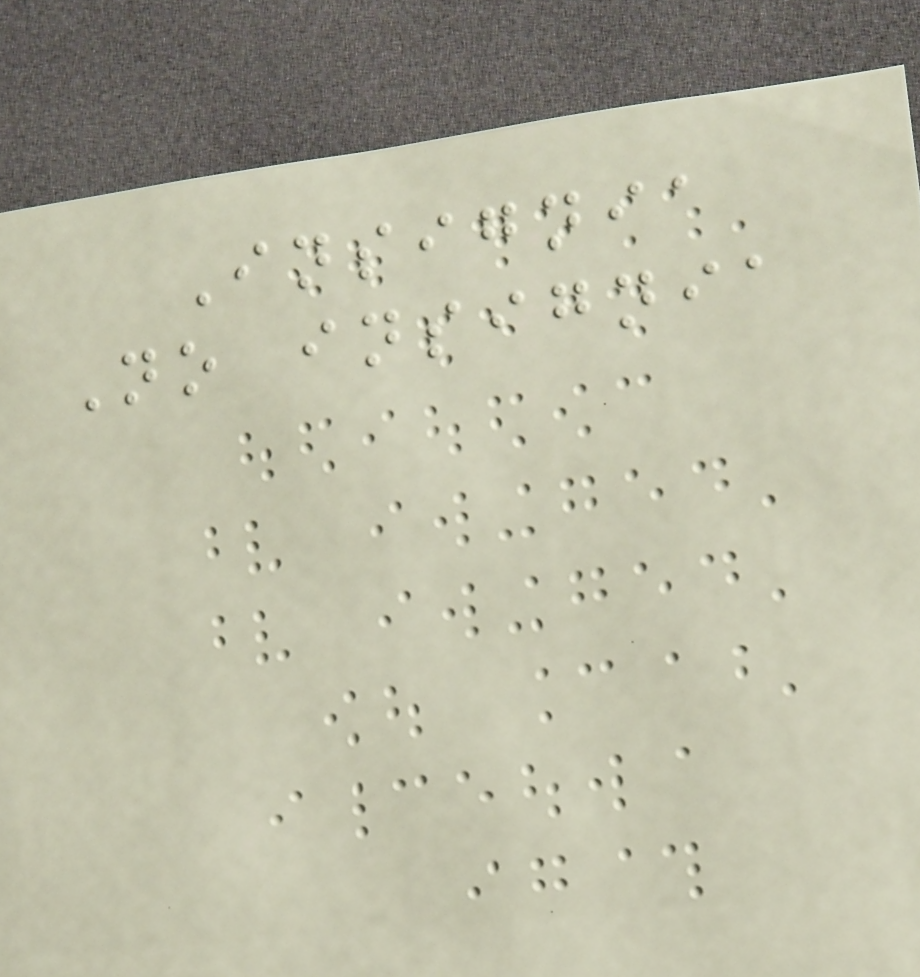Insignia
No insignia
